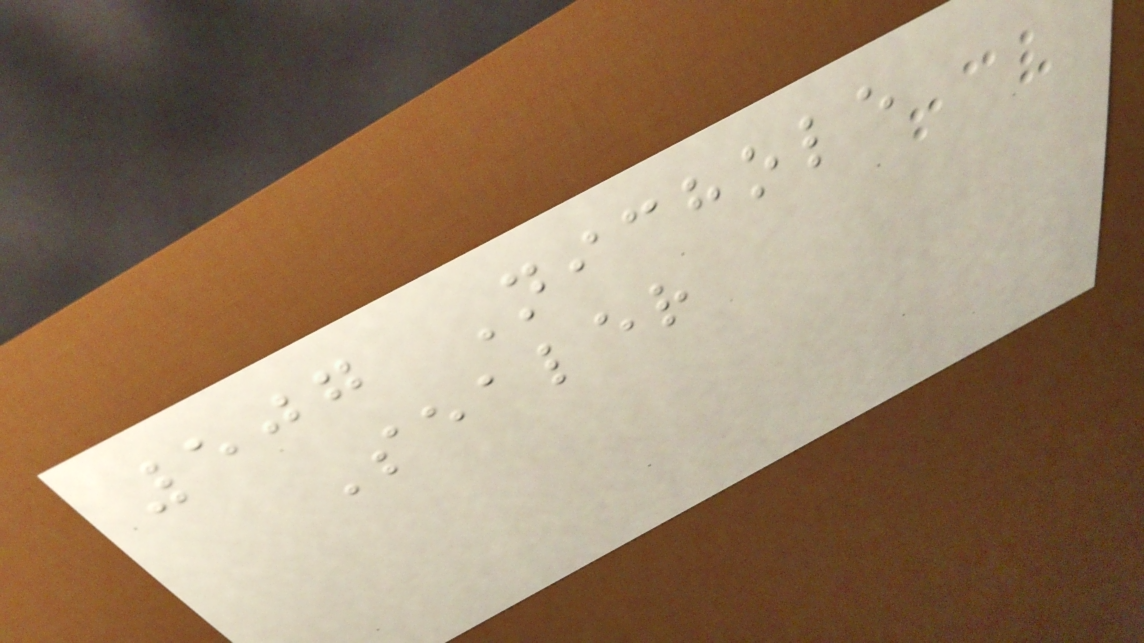507 Nichole
Sealer
